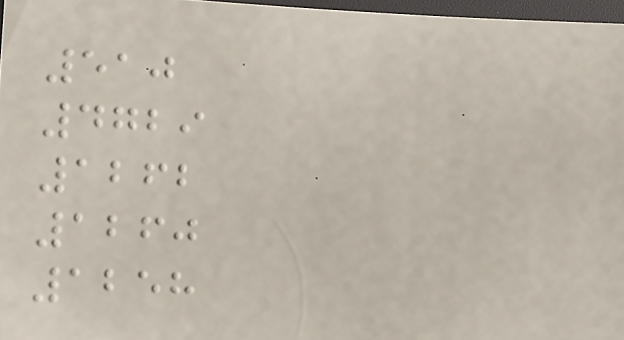510
4729
1262
1260
1258
